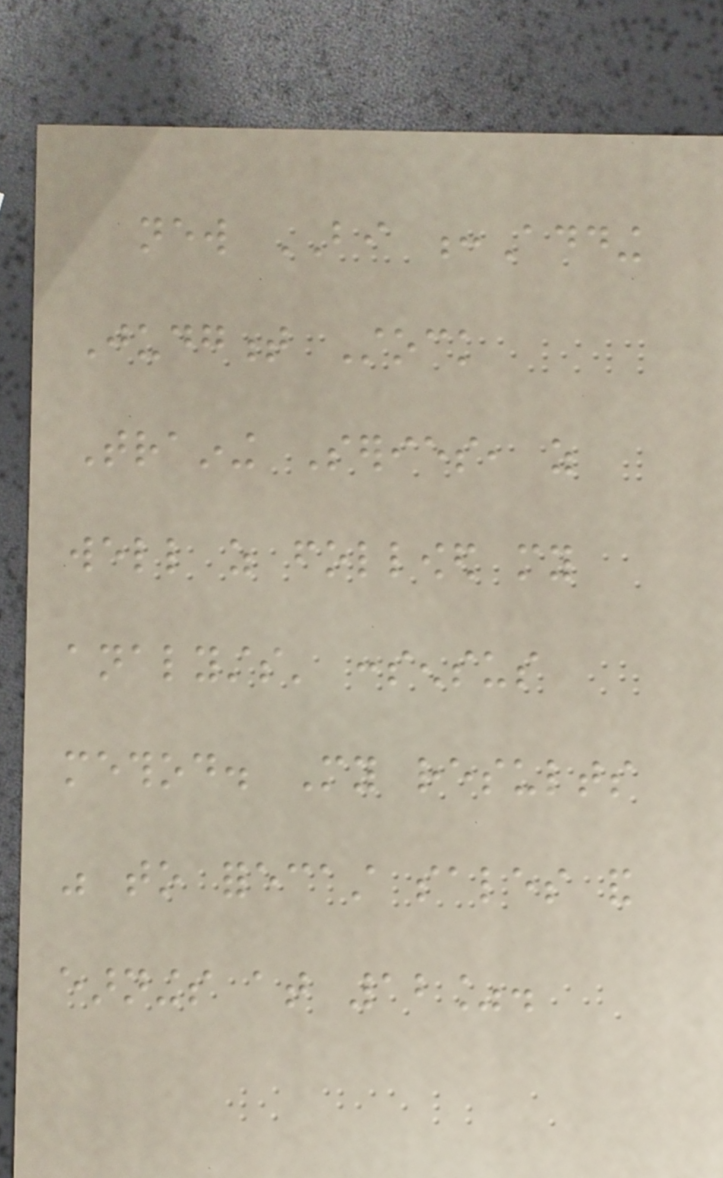new BI :Adding
Judgment Stock
Training Series, as
well as followed my
analysts' consensus
method. My results
was to forecast sales and
earnings at 12%.
